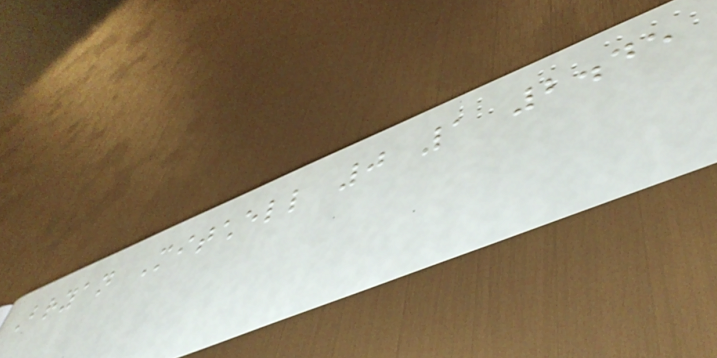Bryan Mitchell 0 1 2.45
